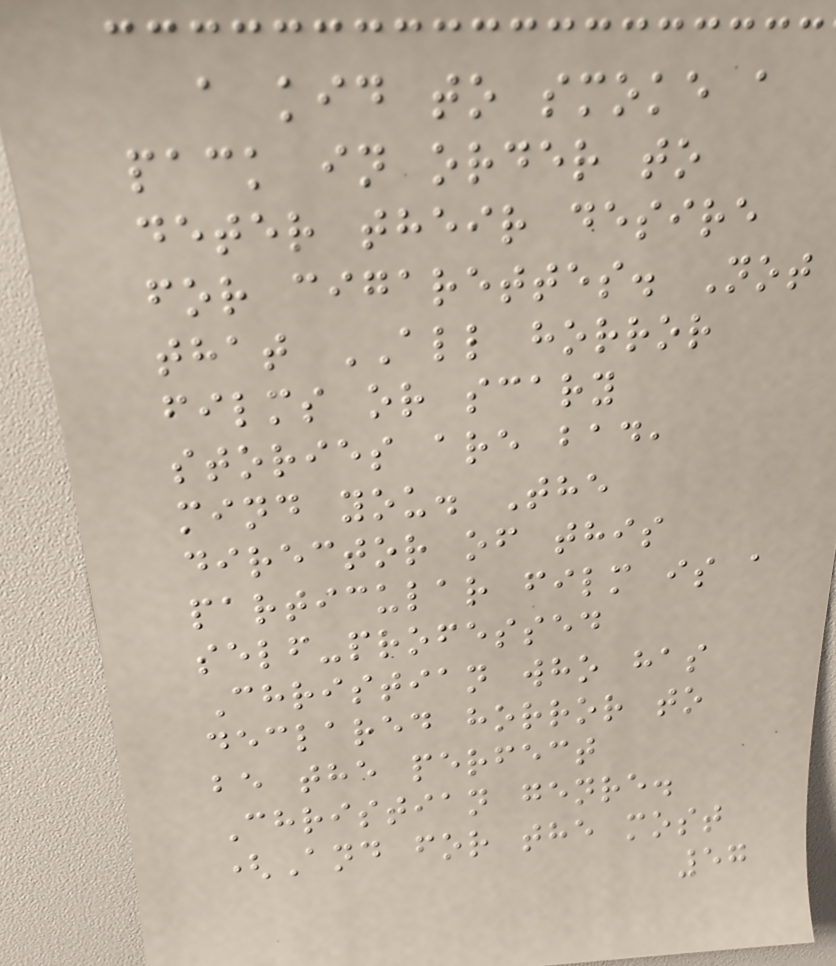a kid to smoke a
pack in order to
deter their desire
for cigarettes. Not
that ALL horror
films or scary
stories are bad,
mind you. The
director of this
particular film is a
self-professed
Christian who has
declared horror to
be the perfect
Christian genre.
(And for the most
57
